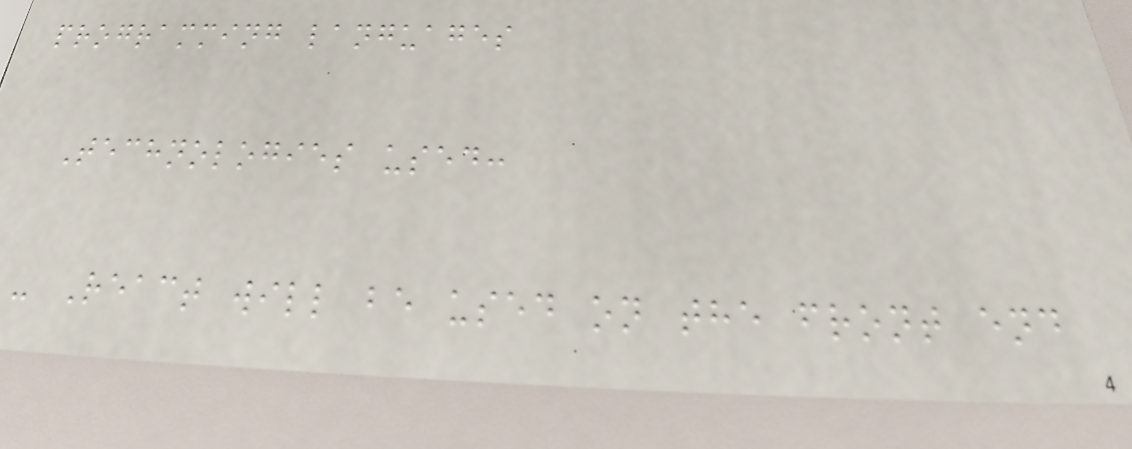programming languages
Technologies used:
- React will be used on the front end
